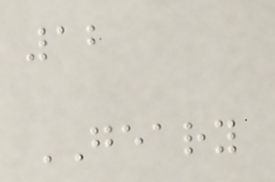12
GEARY
